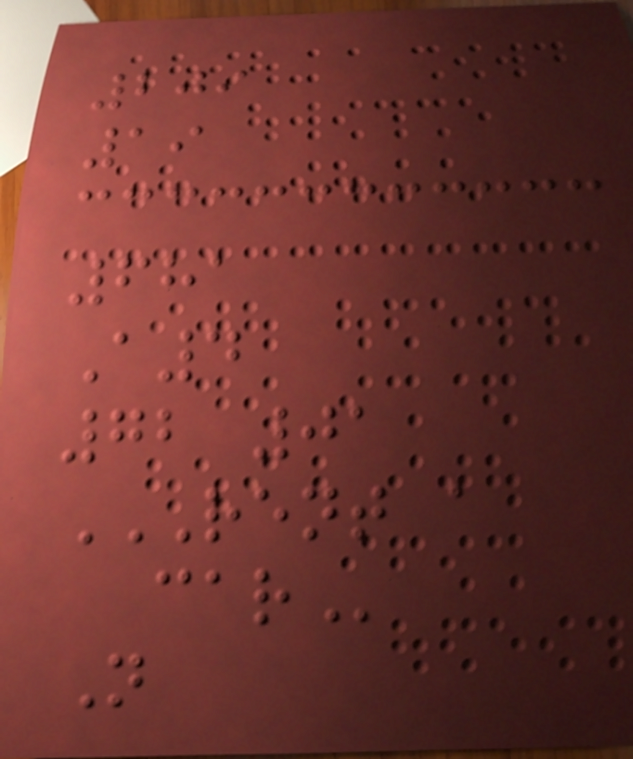209
19
681
A4
72 01
RENT A
CAR
N
